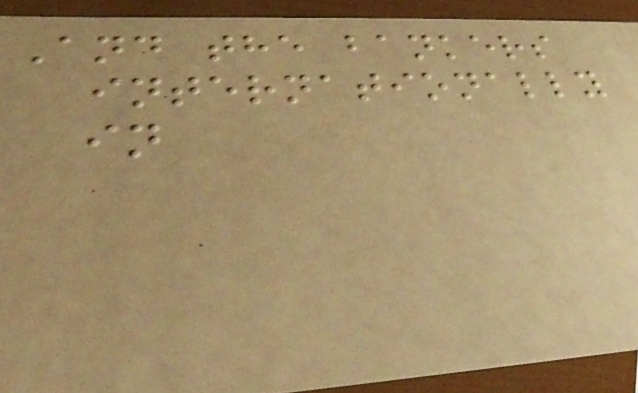And the bankers
internationally
in
